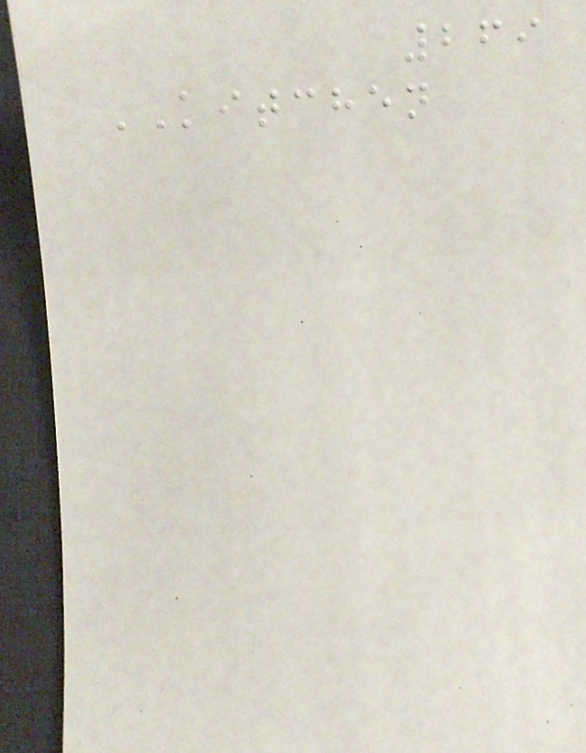269
KITCHEN
